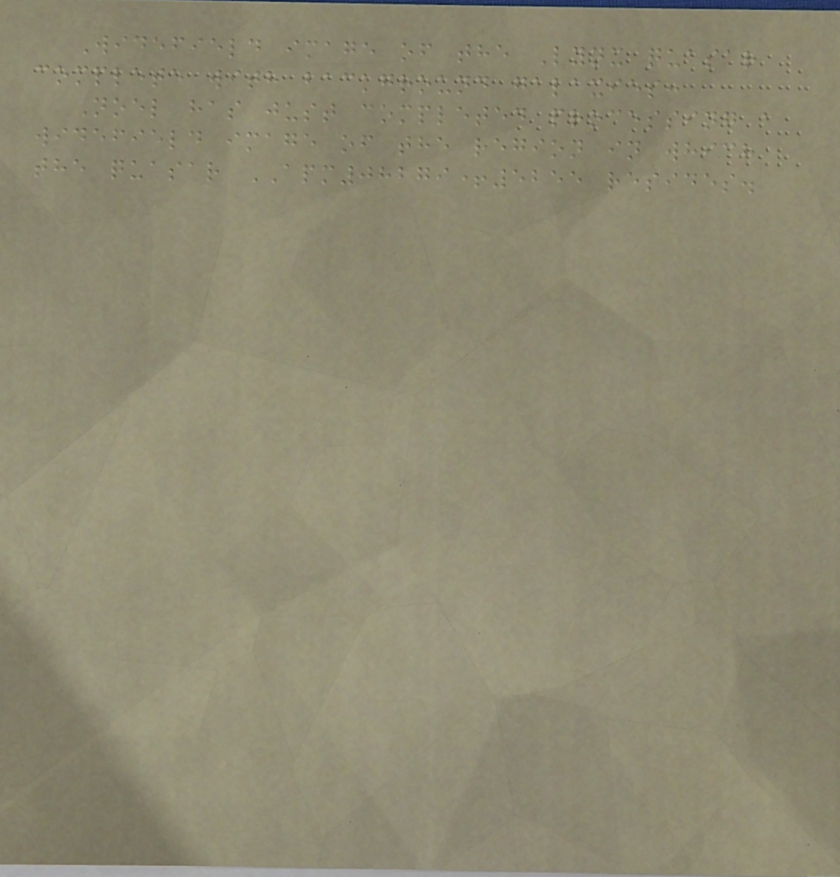Widefield image of the Lynx quasar
complete with background galaxies:
Noel has just completed processing a
widefield image of the region in which
the quasar APM08279+5255 resides.
